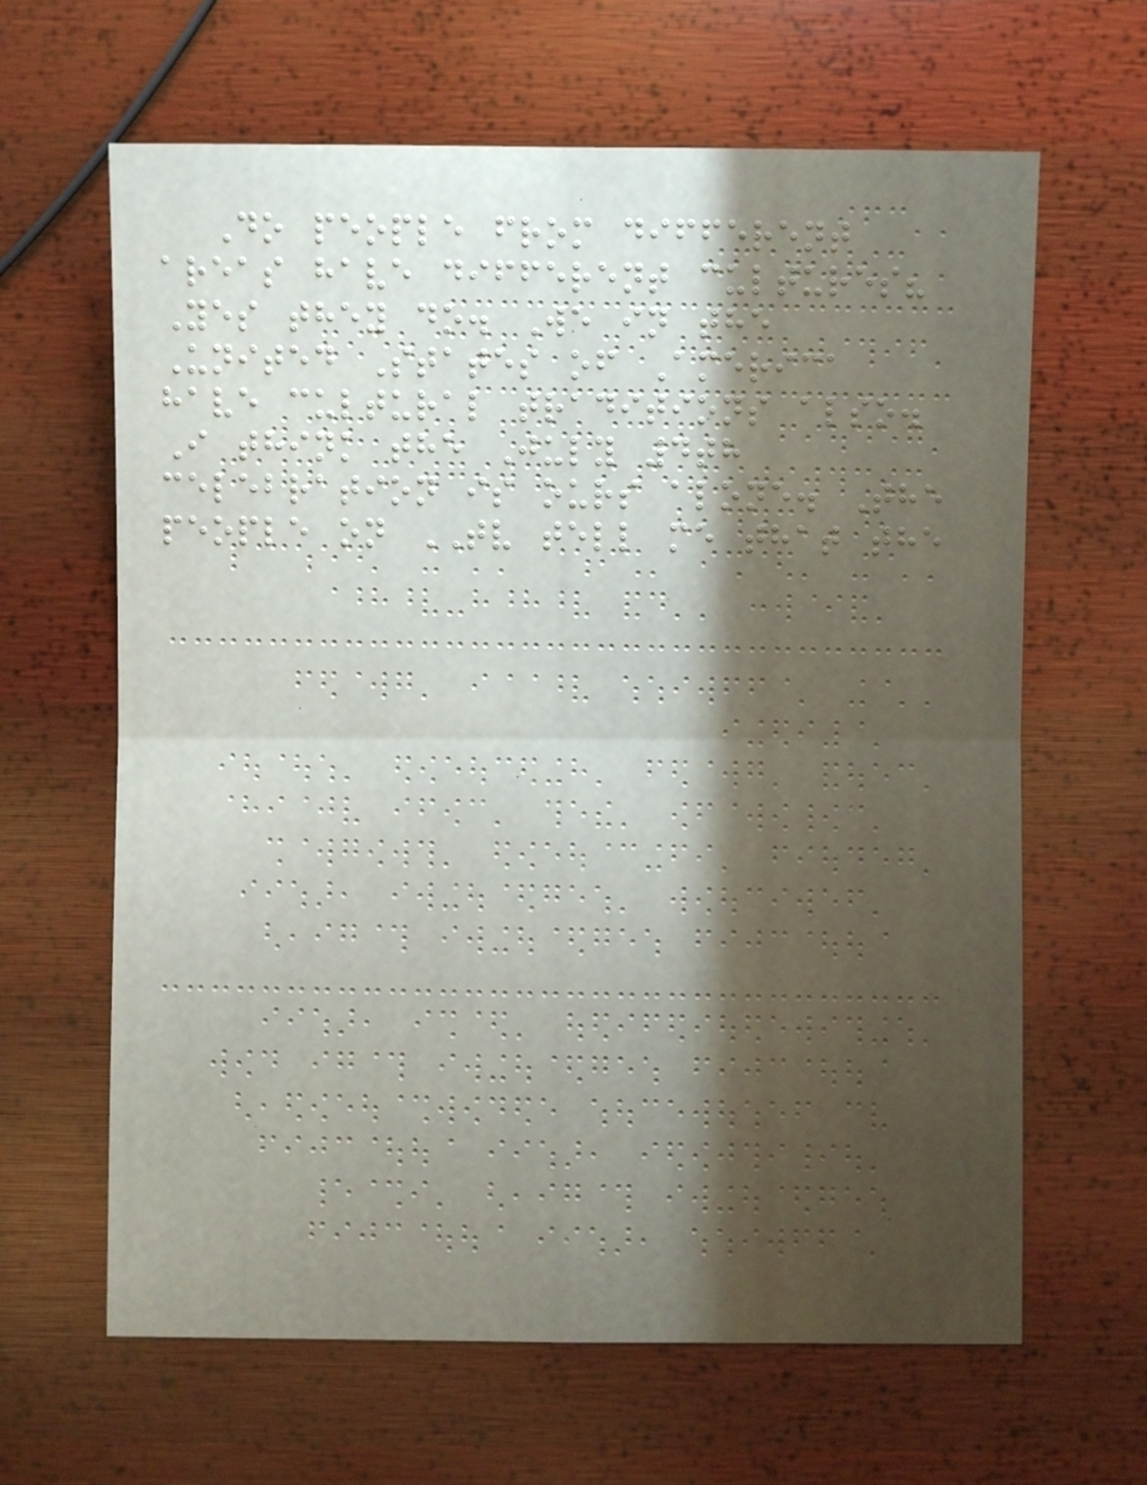Do people from different
areas have different cultures?
Yes they do. We in the
United States of America
have cultural traditions also.
I think the July 4th
celebration is ours alone. The
people on TV tell me that the
